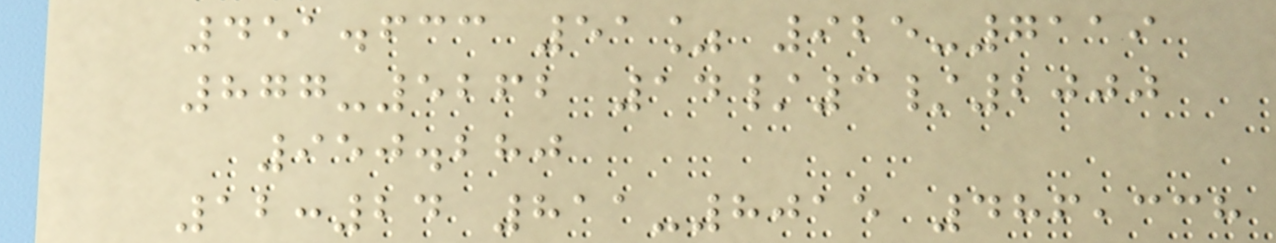451.633 51% 925-7119
877-5262 14/3/2000
950.280
12:24 811-8015 486,338
